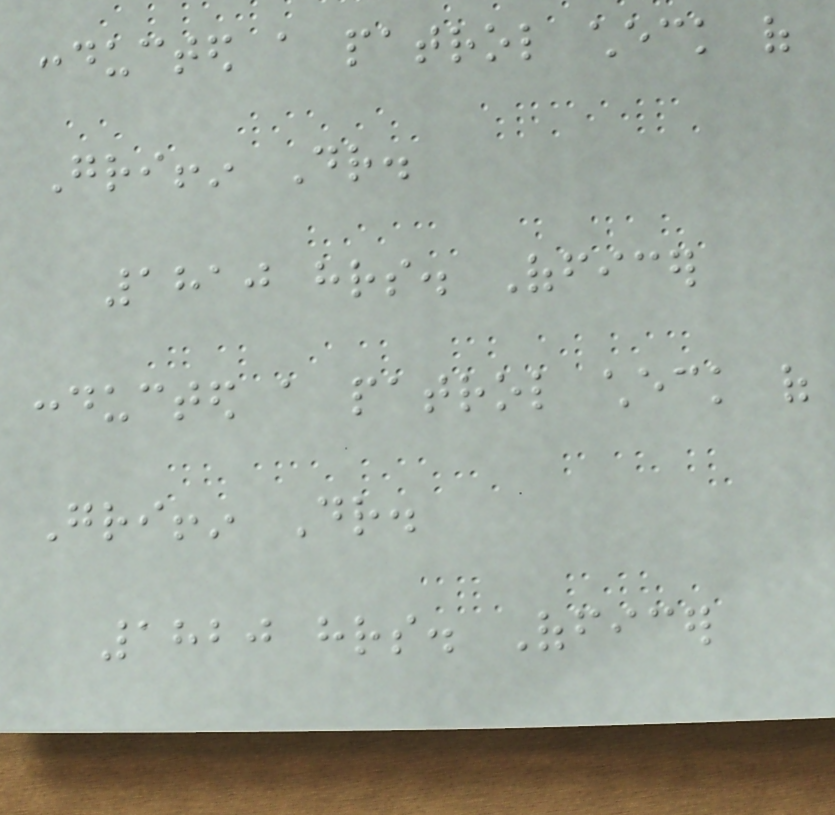conducted a patrol check of
Griffin Dr.
1810 hrs. Officer
conducted a patrol check of
Griffin Dr.
1820 hrs. Officer
